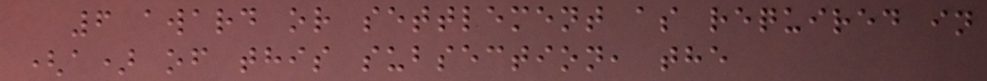6 award or settlement as required in
(a) of this subsection, the
